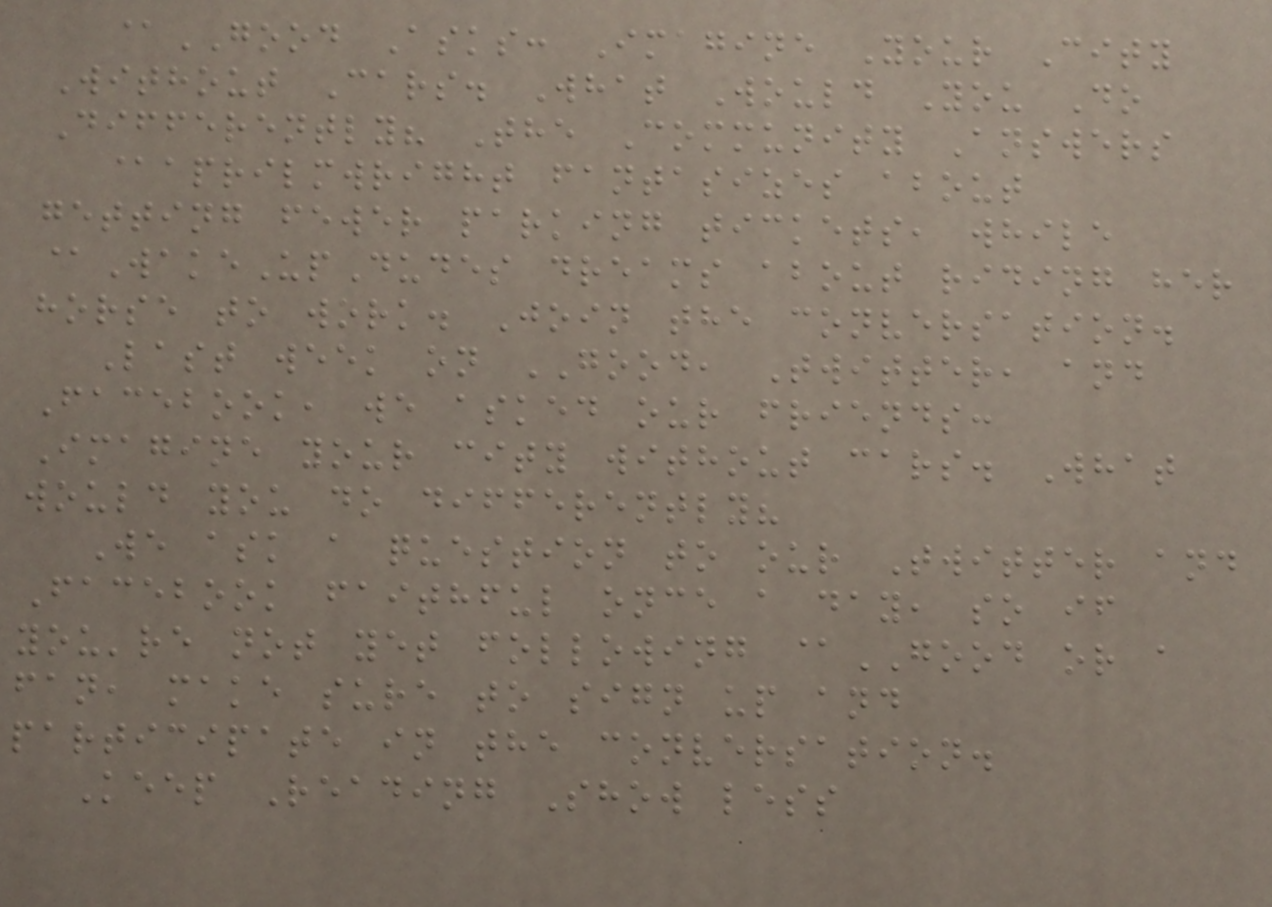@GOOD Asks: Imagine Your City
Without Cars. What Would You Do
Differently? The Community Answers
@aprilmwright fantasizes about
getting fewer parking tickets, while
@WakeUpDudes dreams about riding her
horse to work. Join the conversation.
Last week on GOOD, Twitter, and
Facebook, we asked our friends:
Imagine your city without cars. What
would you do differently?
We ask a question to our Twitter and
Facebook faithful once a day, so if
you're not yet following @GOOD or a
fan, make sure to sign up and
participate in the conversation.
Keep Reading Show less
